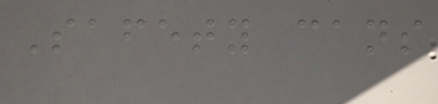Safety cans
